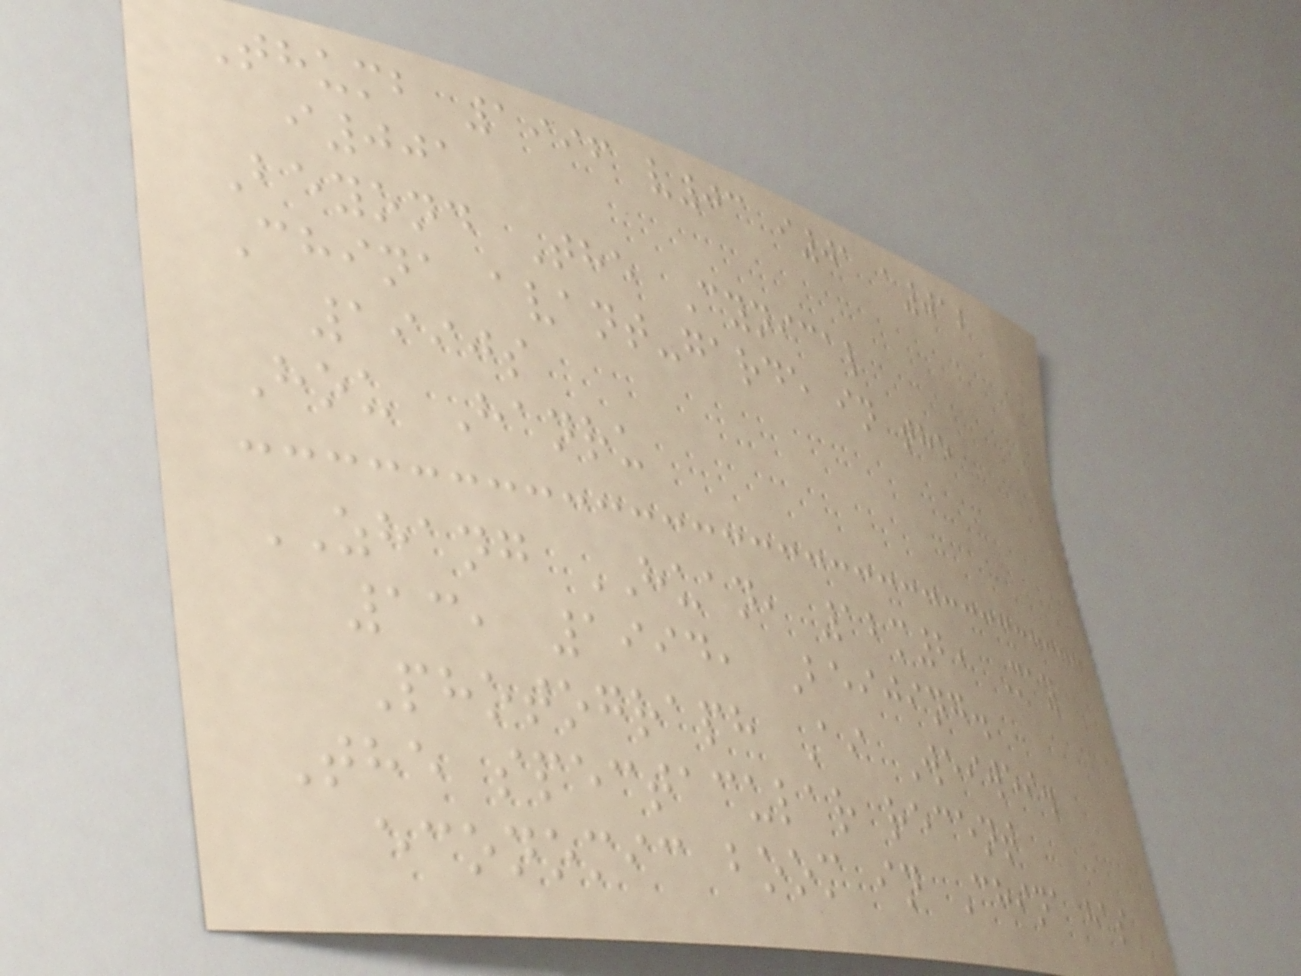Thumb 1996 v03 i01 a012
i001
Beyond The Cynical
China avant-garde in the
1990s
Hou Hanru
ZHANG HUAN, 12m2, May
13, 1994, Beijing.
Photograph Ai Weiwei.
The spectacular recent
economic boom in China has
